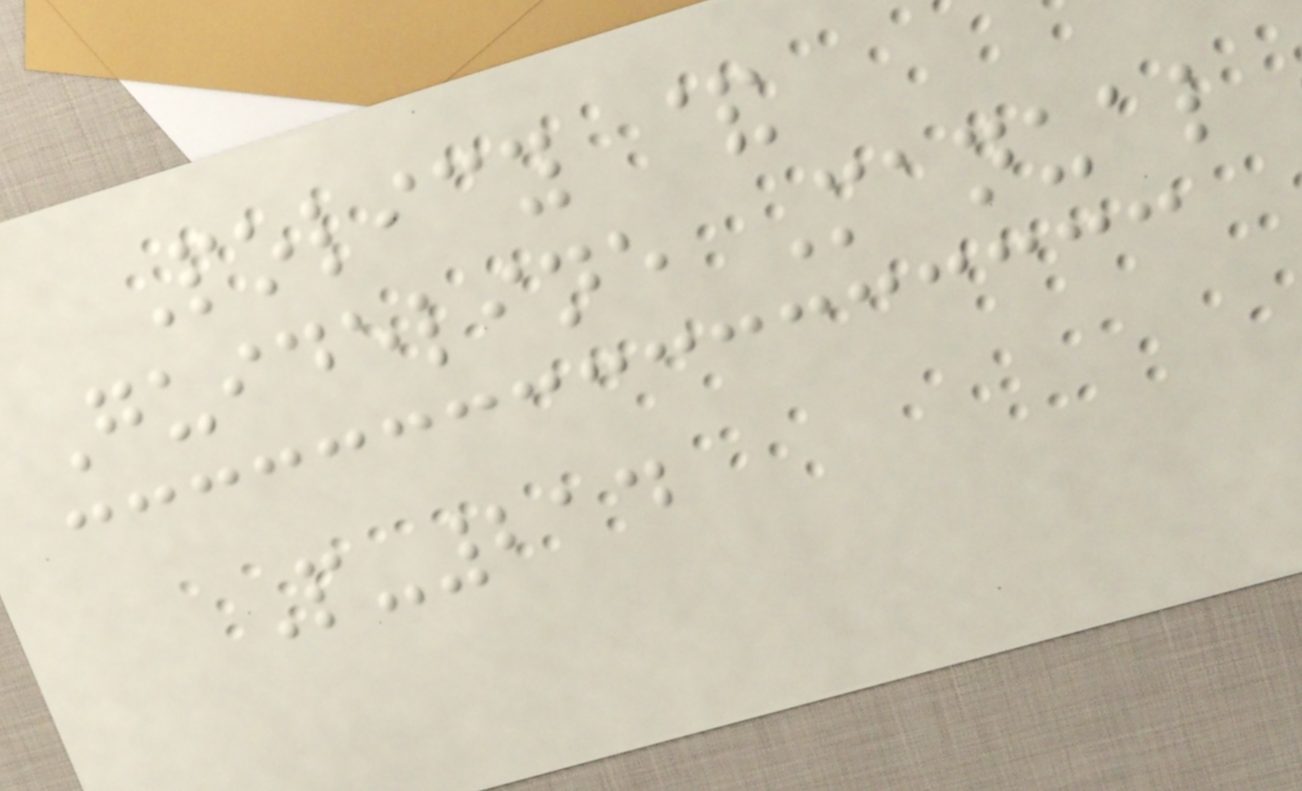Policy &
Guideline Manual
P-214
